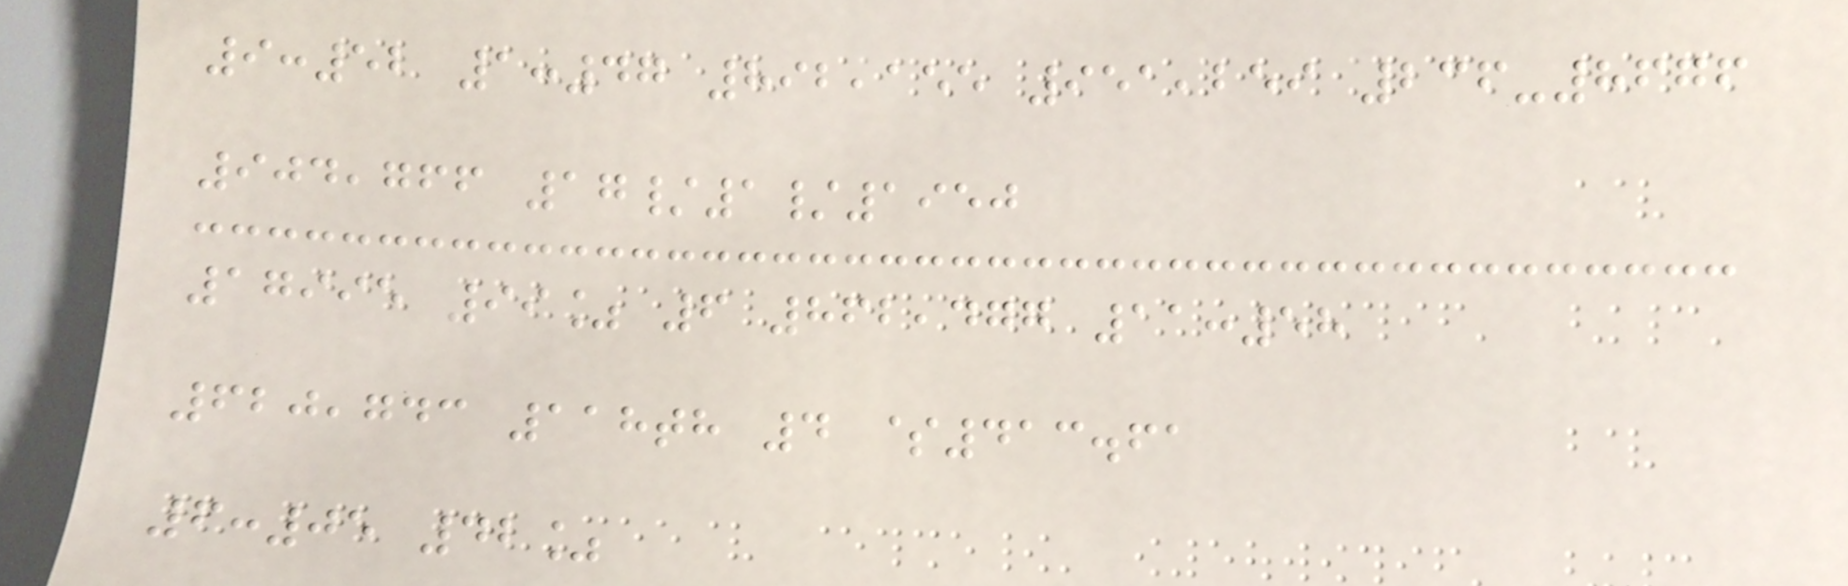9:52 1:47 892,155 951,259 236-8676
904,766 17/1/1950
17995 99% 6 862,477 11:58
620,743 118th 4 $413.61
6:05 42%
